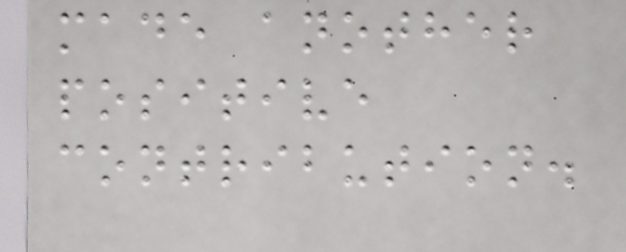made another
positive
contribution.
